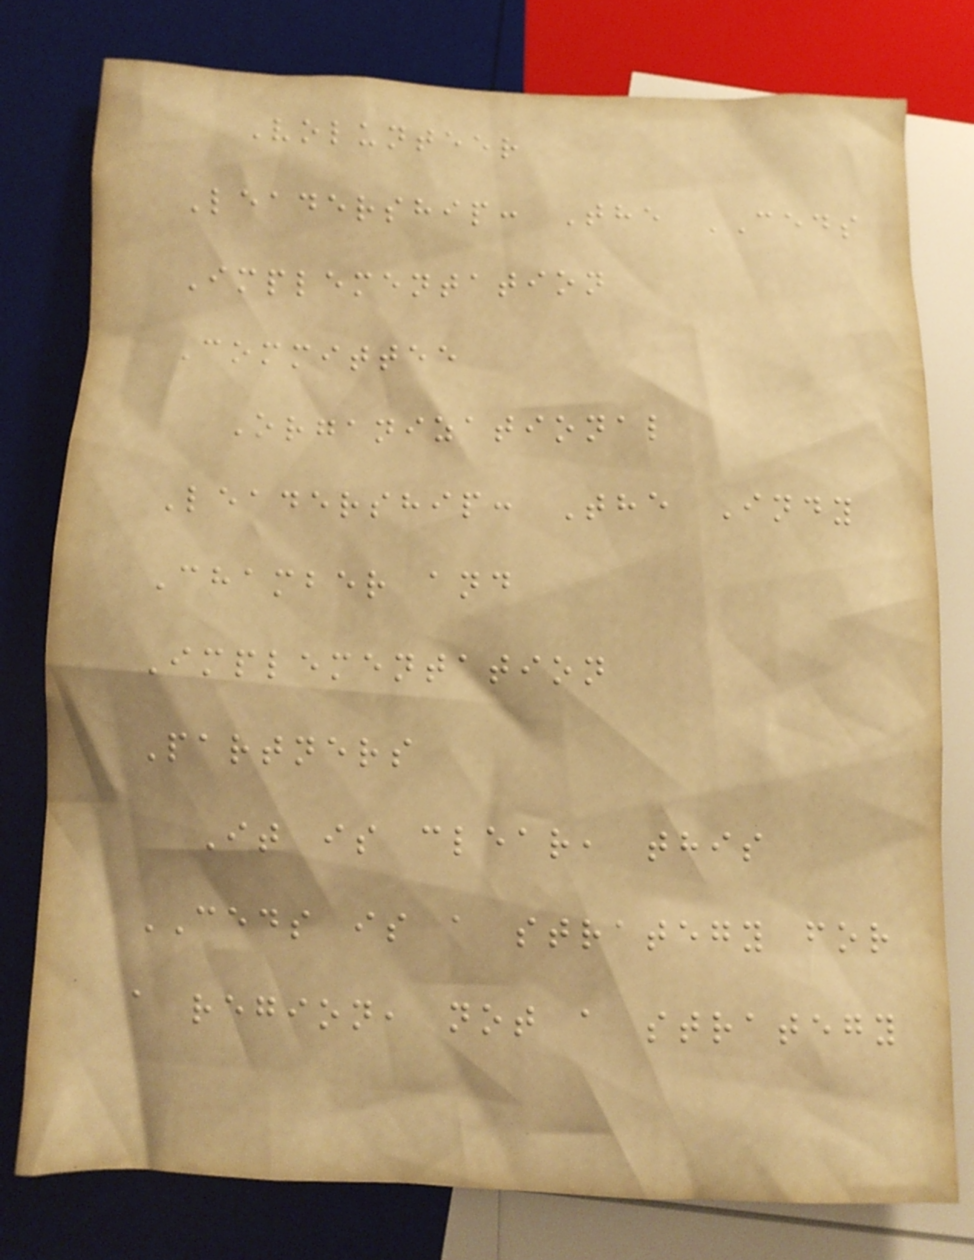Volunteer
Leadership: The CEDS
Implementation
Committee
Organizational
Leadership: The Indy
Chamber and
Implementation
Partners
It is clear, this
CEDS is a strategy for
a region, not a strategy
